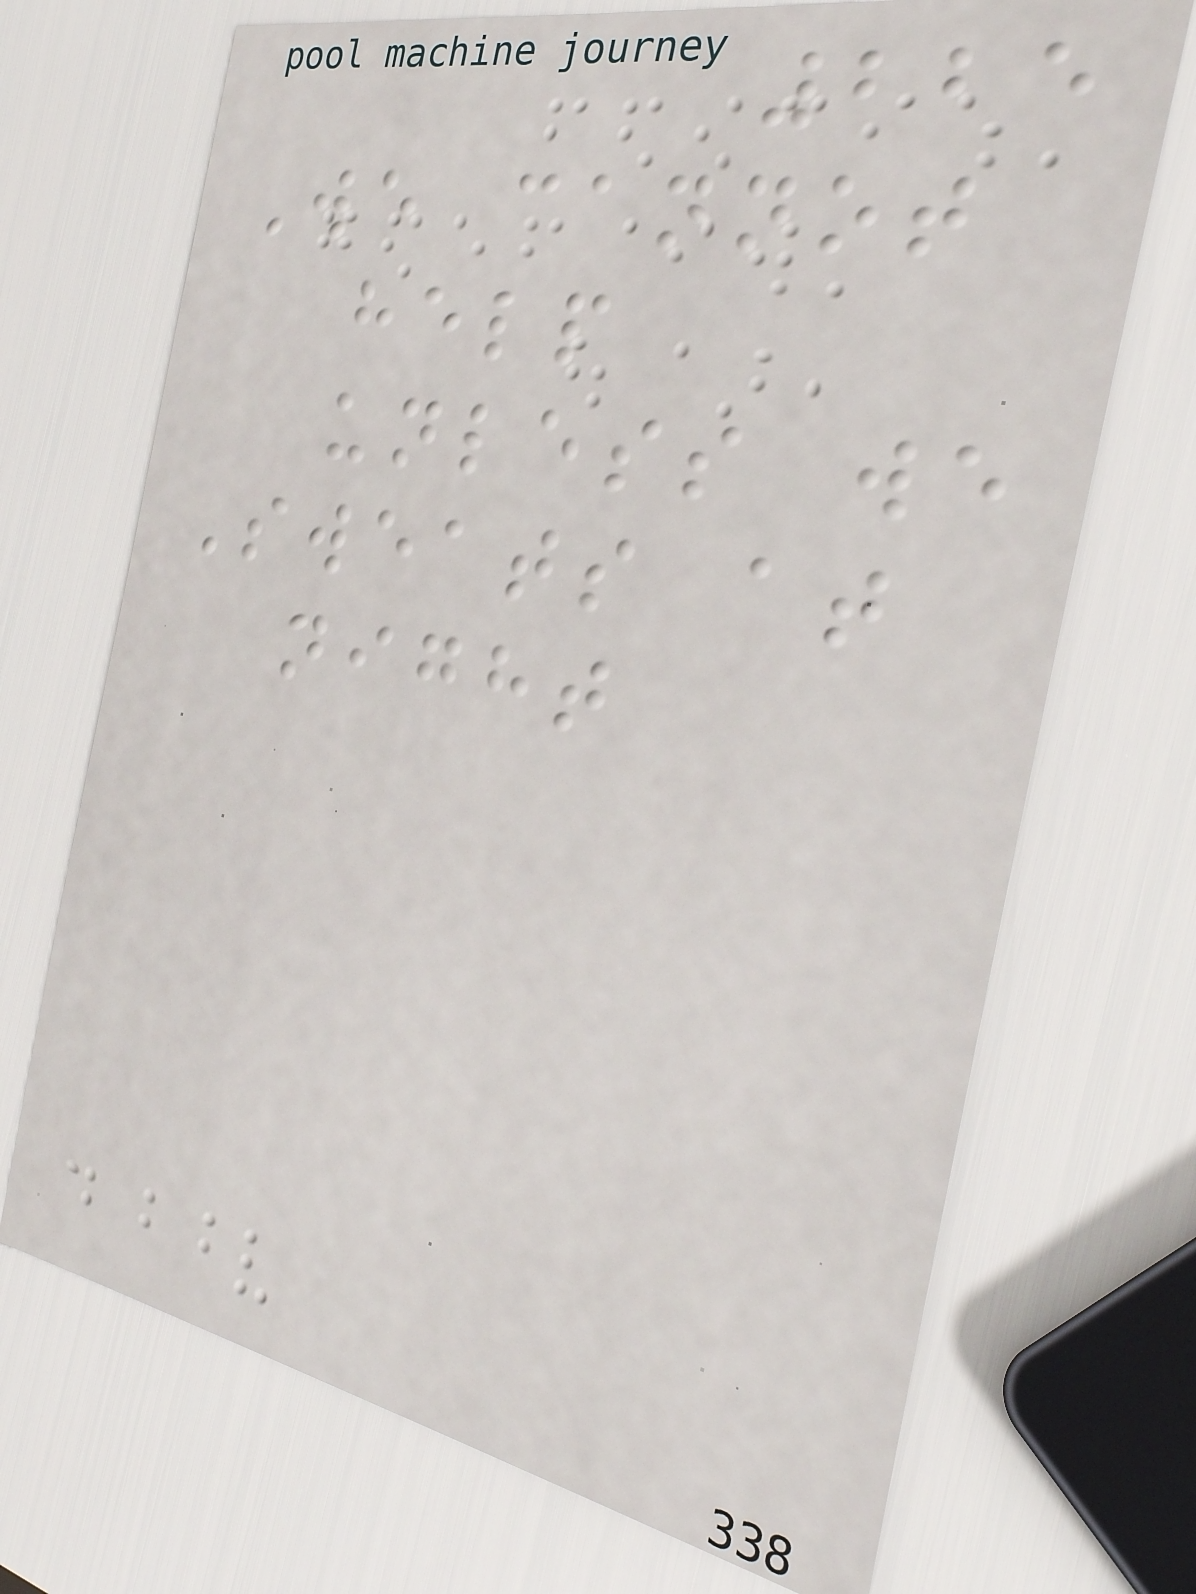225
We cannot
help
unless we
Sweats at
night
